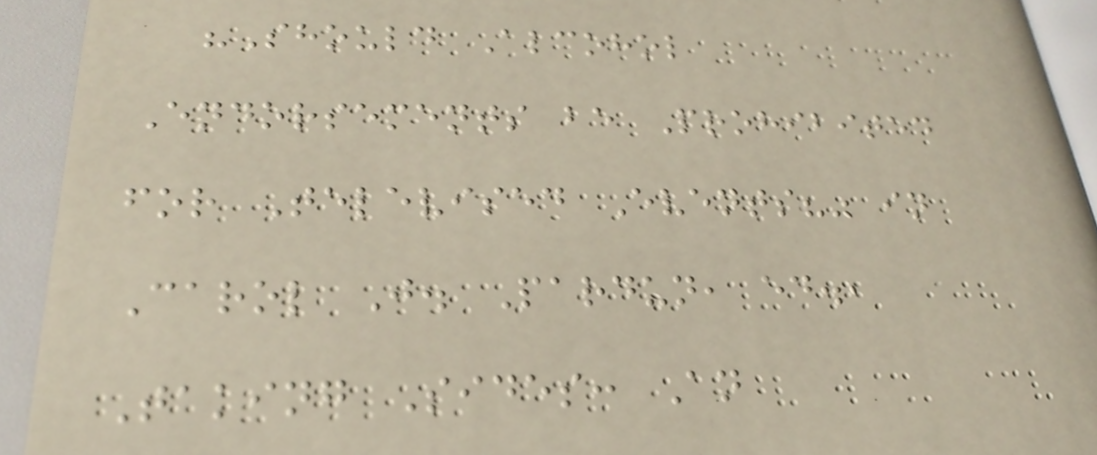"Should Alcohol
Endorsements be Prohibited
for Televised Events?" in
Carol J. Pardun, ed.,
Taking Sides: An
